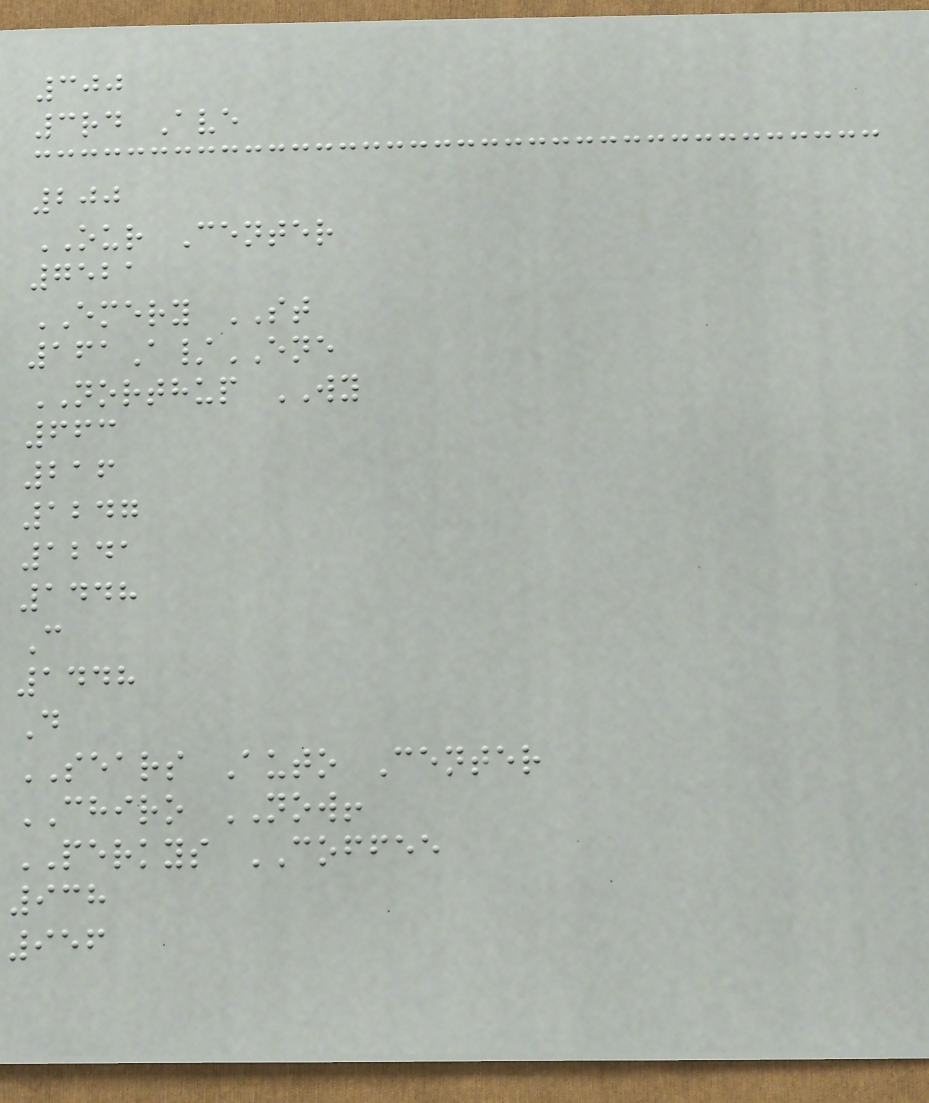300
3rd Ave
200
OUR Center
7521
EMERY ST
161A/ENE
NORTHUP WY
663
216
1247
1241
1448
C
1448
D
SEARS Auto Center
CHIRO NOW!
PERKYS COFFEE
938
956
